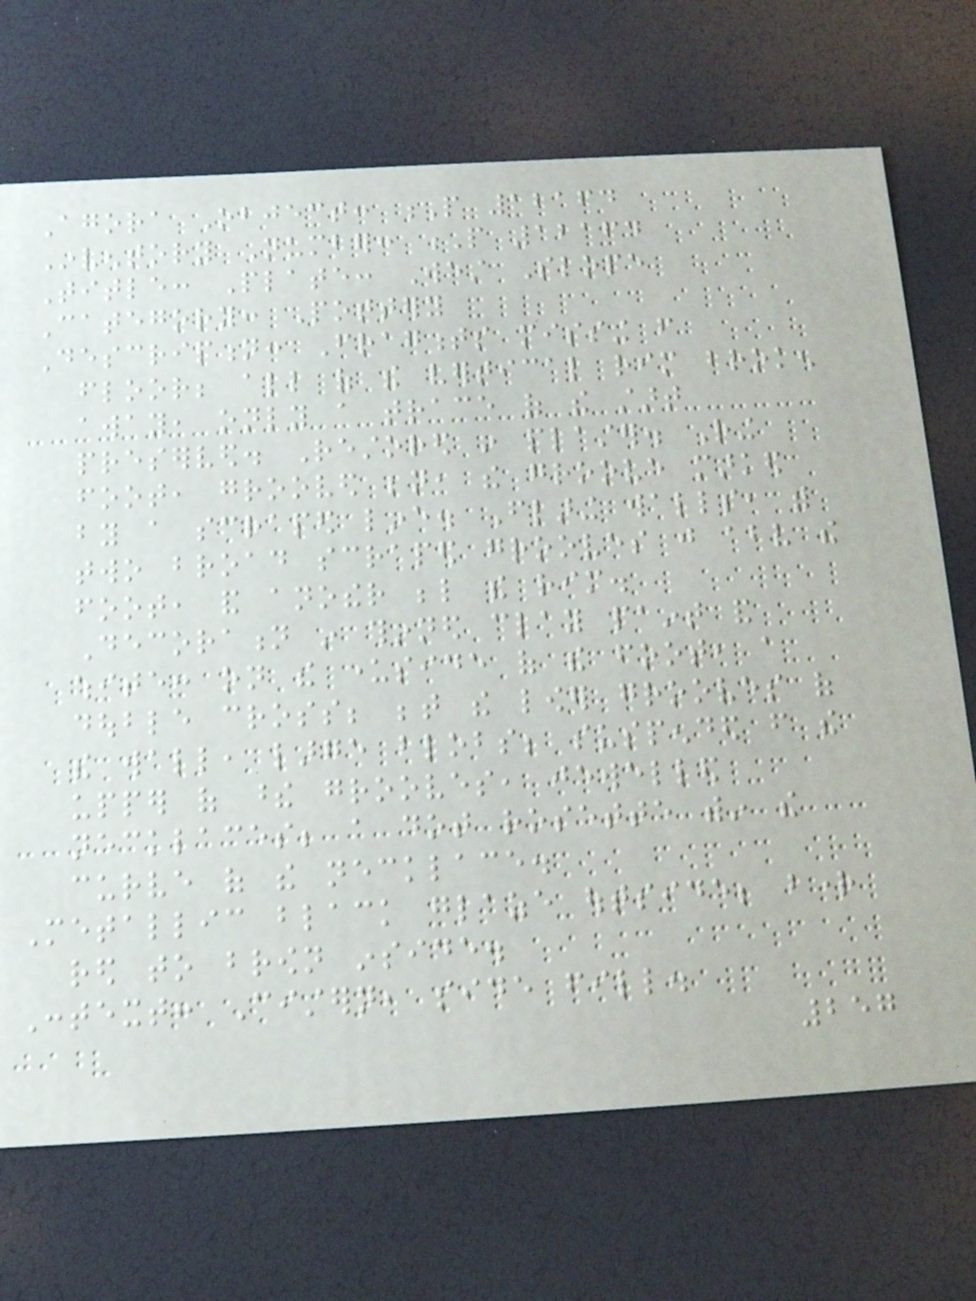Agora Object: P 12164
Inventory Number: P 12164
Title: Plate: West Slope
Category: Pottery
Description: Fragments missing from
floor; all of the vertical rim broken
away, only a trace of the start
preserved. Restored in plaster. Ring
foot, grooved beneath, the groove marked
by a scraped line. Flaring walls, with
two broad scraped grooves just above the
foot, and another below the rim.
Decoration in thinned clay paint and
white: on the underside of the foot, a
double cross; between the lower grooves of
the wall, large blobs; suspended from the
upper of these grooves, jewelled
necklaces; a dot rosette within the
curve of the necklace.
Metallic black glaze outside; bright
red to brown inside.
Context: Cistern, side fill.
257
